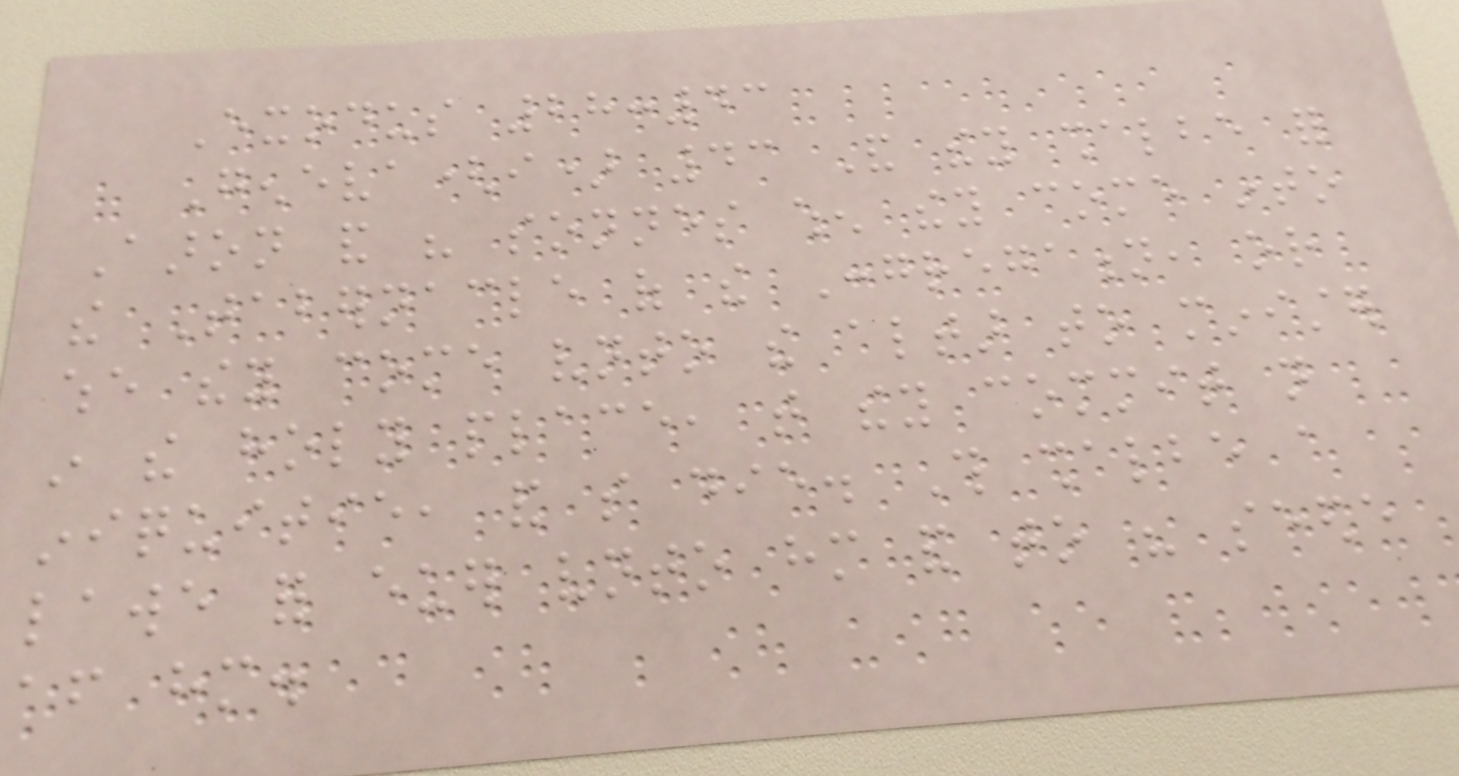Exodus 28:43
Geneva(i) 43 And they shalbe for
Aaron and his sonnes when they come into
the Tabernacle of the Congregation, or
whe they come vnto the altar to minister
in the holy place, that they commit not
iniquitie, and so die. This shalbe a
lawe for euer vnto him and to his seede
after him.
